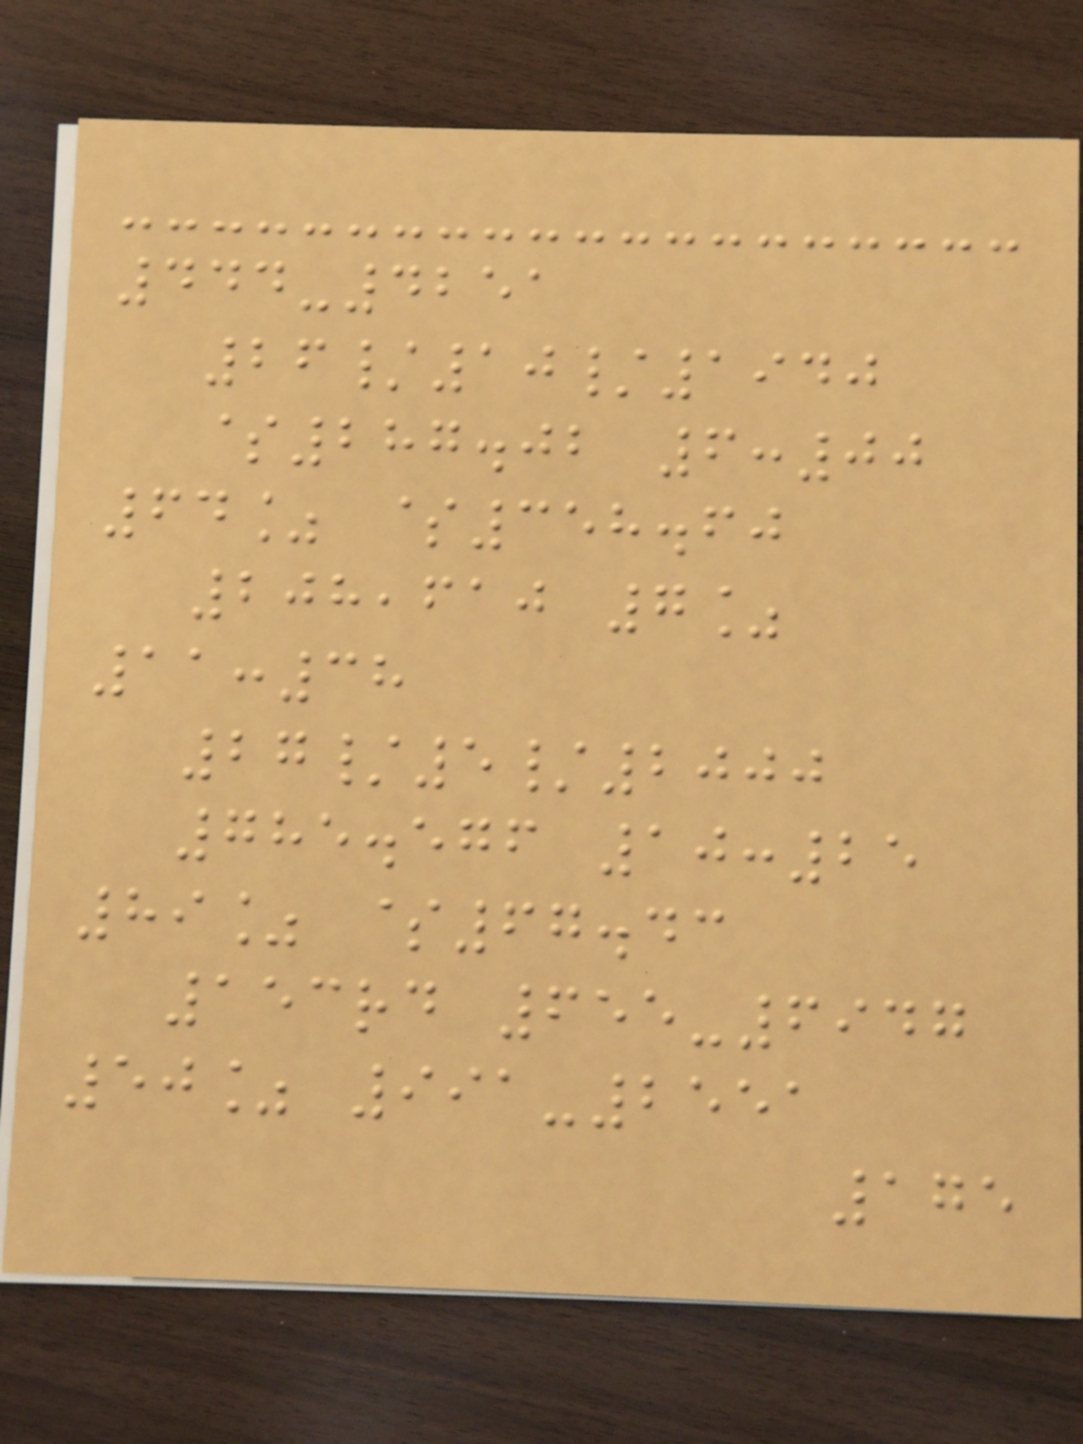444-4251
26/10/1940
$287.02 6:00
64% $358.60
208,610 7%
11:38
27/5/2000
785.576 10:25
89% $67.43
153rd 655-6947
50% 991-2551
175
